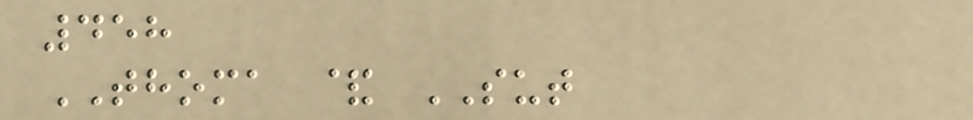458
THOMA & SUT
